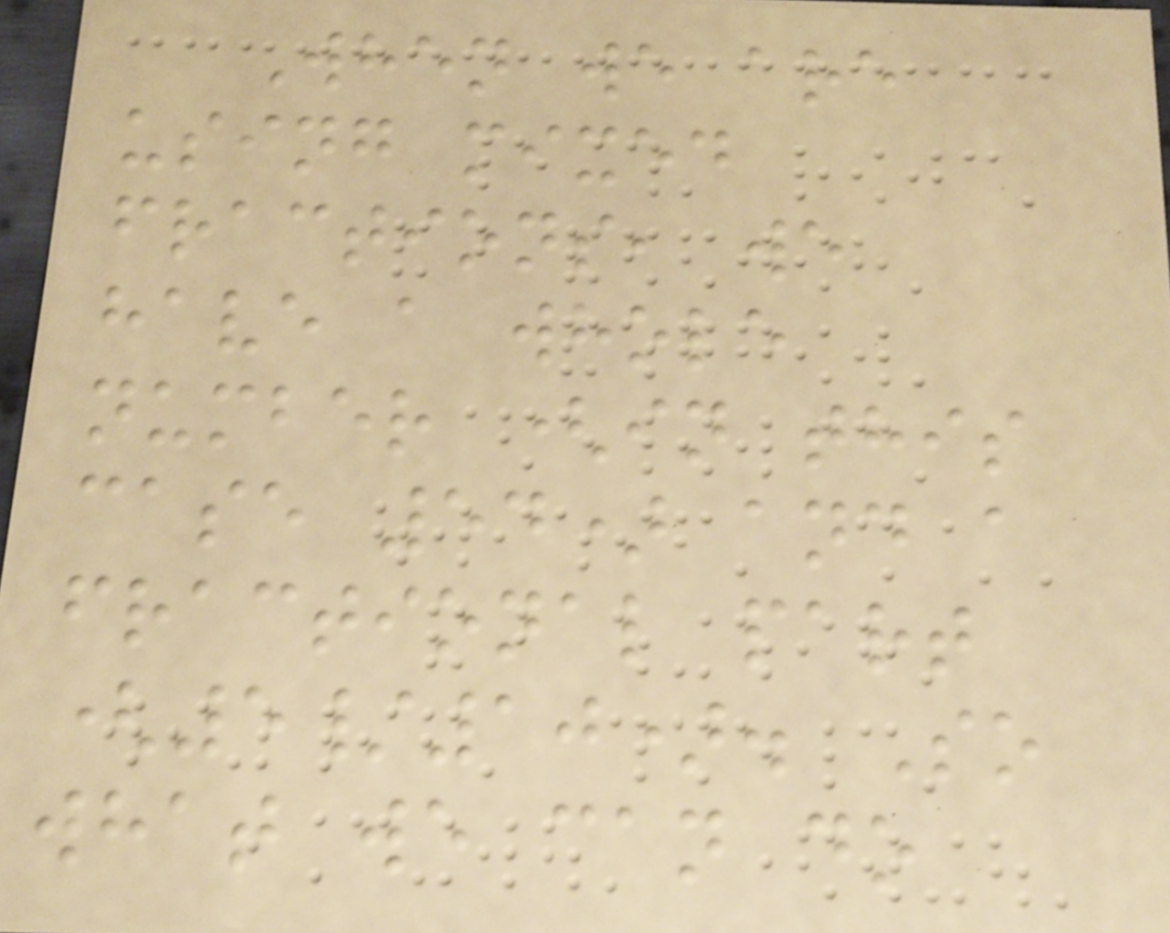When we are
using mixed
fractions, we
have a whole
number (in this
case 54) and a
fractional part
(5/10). So
what we can do
